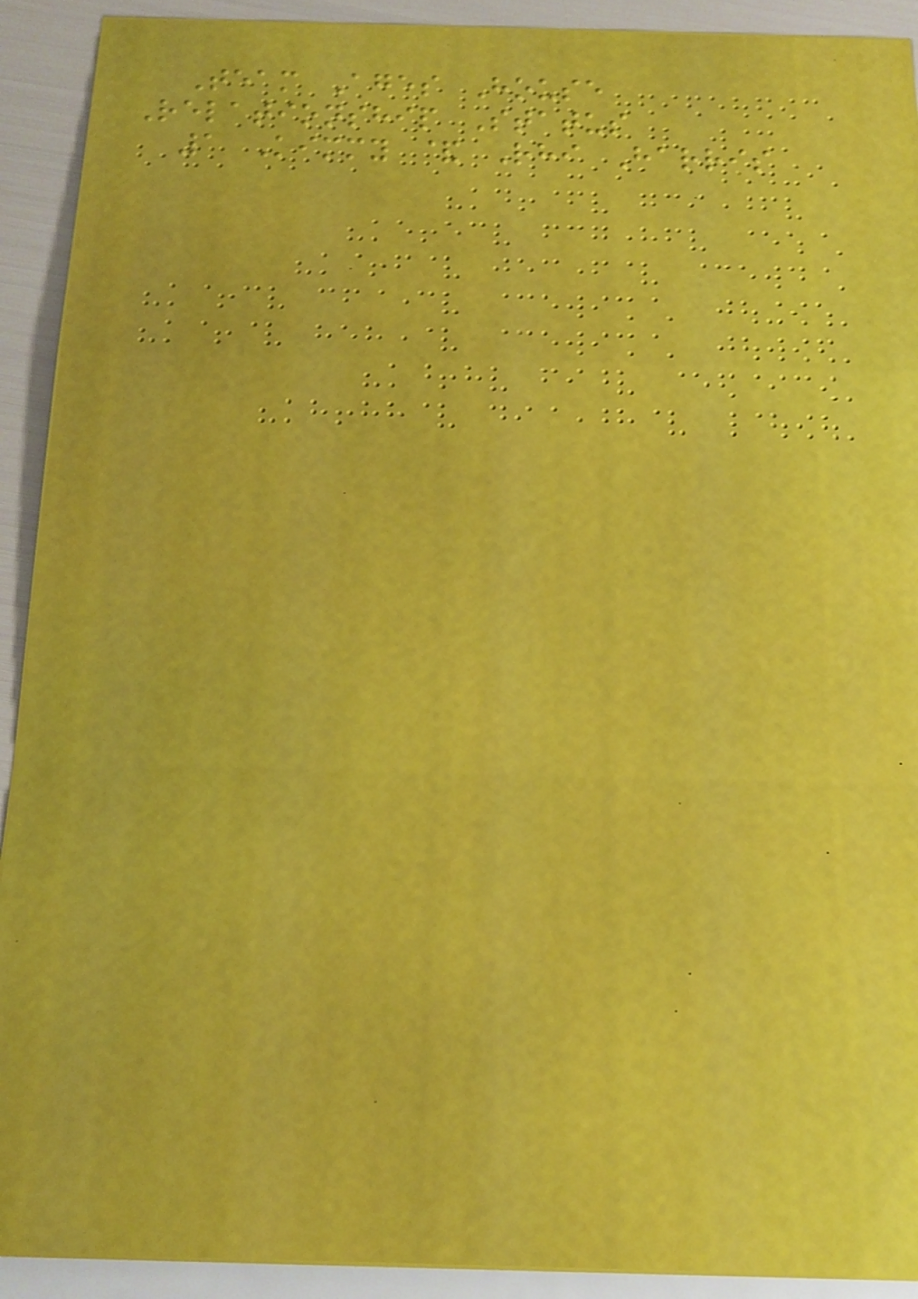Team Ages House
Relationship Status
1 Kimmy & Rhi Harris
